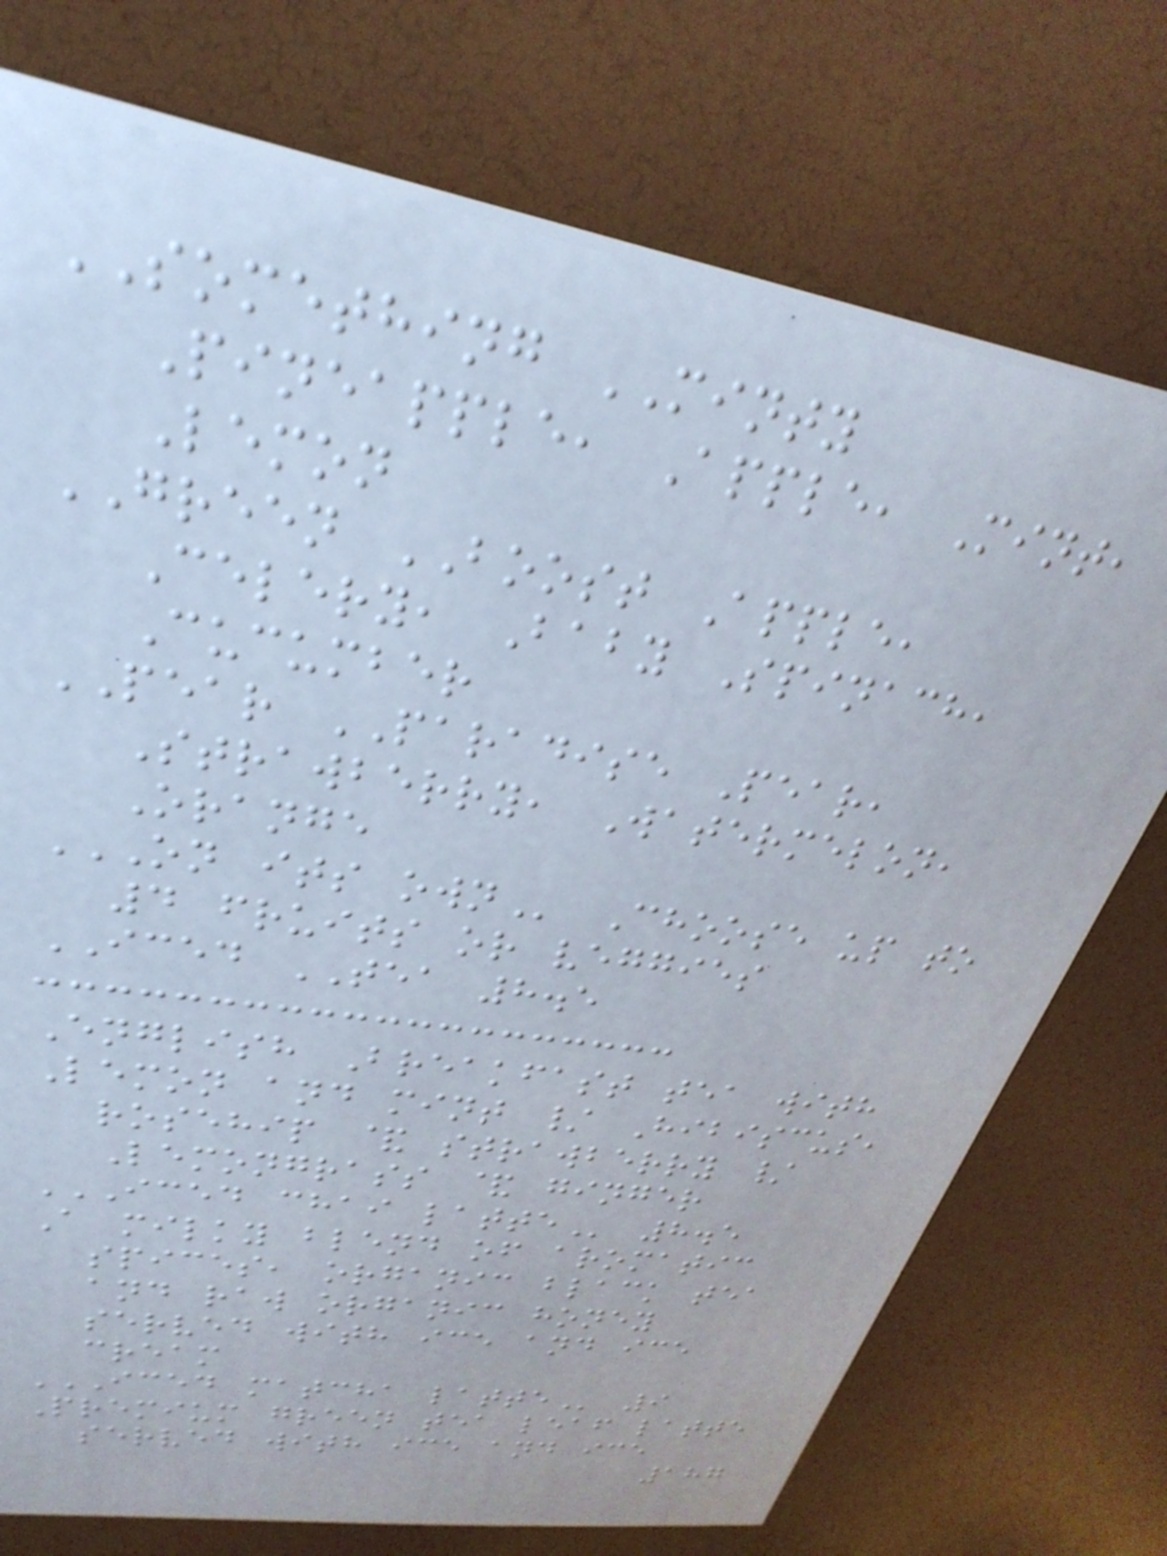SOMETHING MINTY
Pineapple, Apple, Mint,
Lemon
GREEN BOOST Apple,
Celery, Baby Spinach,
Cucumber
PEAR PARADISE Pear,
Strawberry, Watermelon,
Orange
ON ITS OWN Choose up to
4 fruits or veggies
ICED TEA 8.5
English Breakfast tea with
Lemon and mint / Hibiscus,
rosehip & strawberry /
Lemongrass & ginger
ICED CHAI LATTE 8.5
A milky blend of aromatic
spices, organic black tea
and raw organic honey
served with ice and ice
cream
ICED MATCHA LATTE 9
Premium green tea leaf latte
served with ice and ice
187
